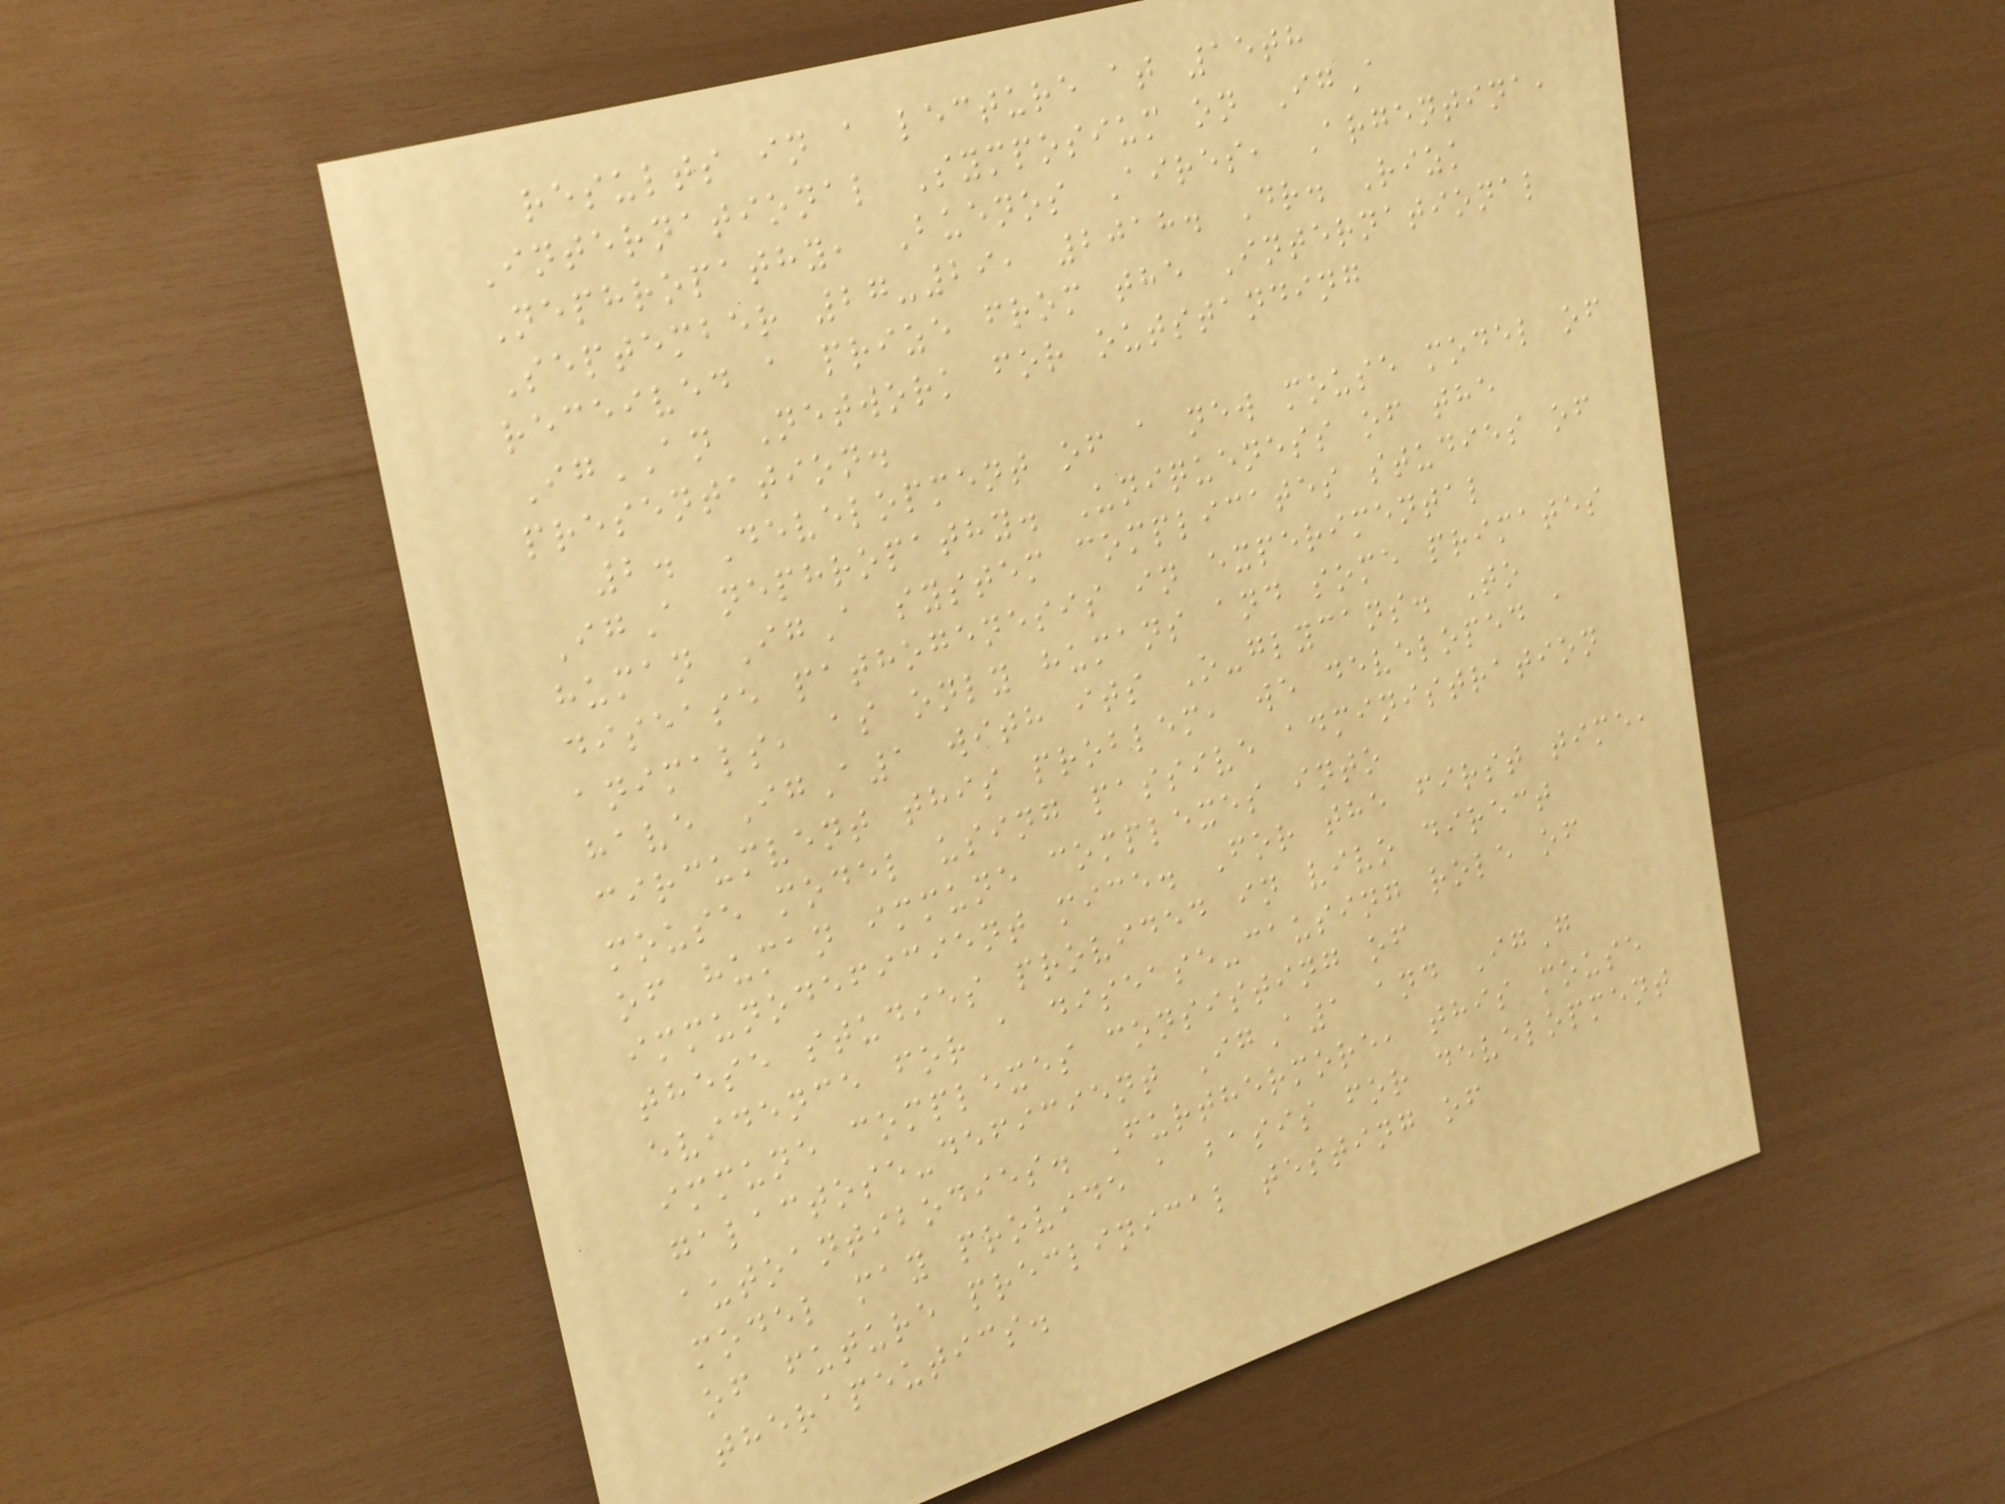results in a lecture at 15th
International Symposium on IgA
Nephropathy, Buenos Aires, Argentina,
September 27-29, 2018. Dr. Rizk
received a prize from the International
IgAN Network for outstanding
presentation.
2. Development of a new mouse model of
IgA nephropathy. Uniqueness of the
human IgA system complicates studies of
disease pathogenesis in experimental
animals, as only humans and some primates
have IgA1 with its O-glycans. To
circumvent this problem, we developed a
mouse model using passive administration
of human immune complexes into
immunodeficient mice. For the first time,
these studies provided in vivo direct
evidence for a disease-causing role of
immune complexes consisting of
galactose-deficient IgA1 and IgG
autoantibodies. Furthermore, this mouse
model may provide a basis for development
of future preclinical testing of
therapeutics.
